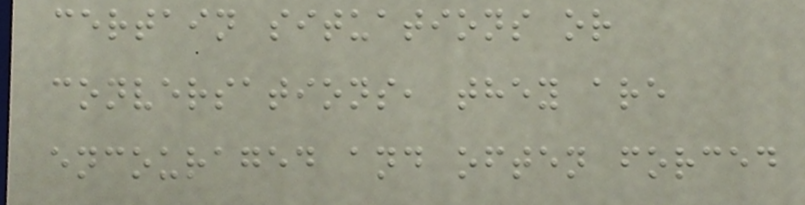certain situations or
conversations, they are
encouraged and often forced
